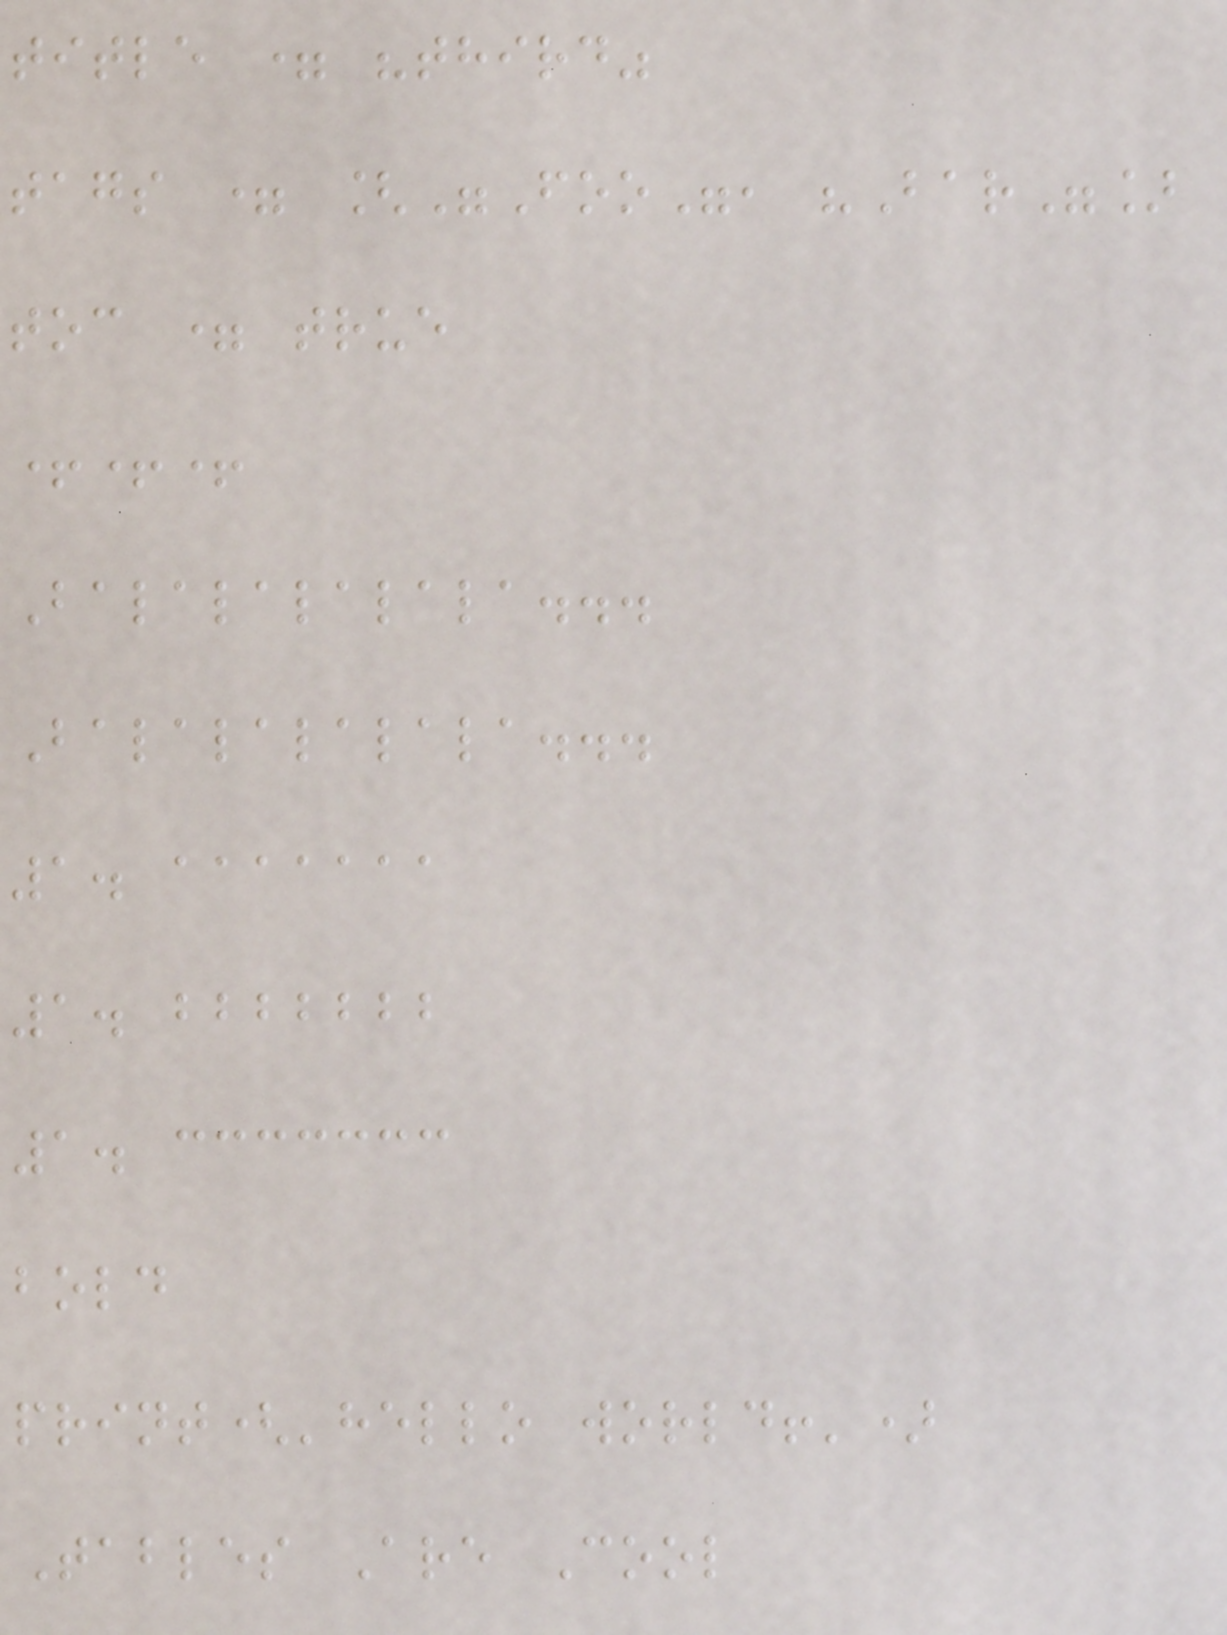title = "third"
tags = ["Foo", "Bar"]
toc = true
+++
Balalalalala...
Balalalalala...
1. aaaaaaa
1. bbbbbbb
1. ccccccc
bold
print('hello world!')
Tables Are Cool
